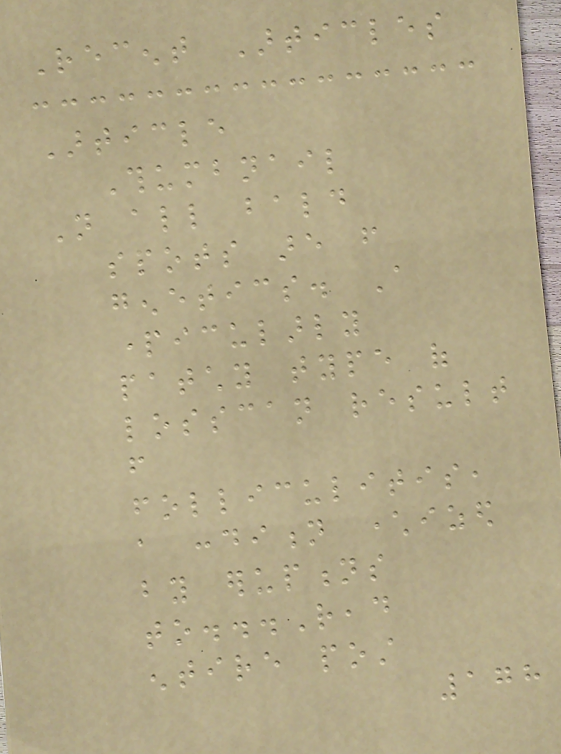Recent Articles
Article
Thumbnail
Not all bald
spots are from
genetics. A
particularly
patchy type of
losscan result
from
folliculitis,
a condition characterized
by eruptions
to...Read
entire post
178
